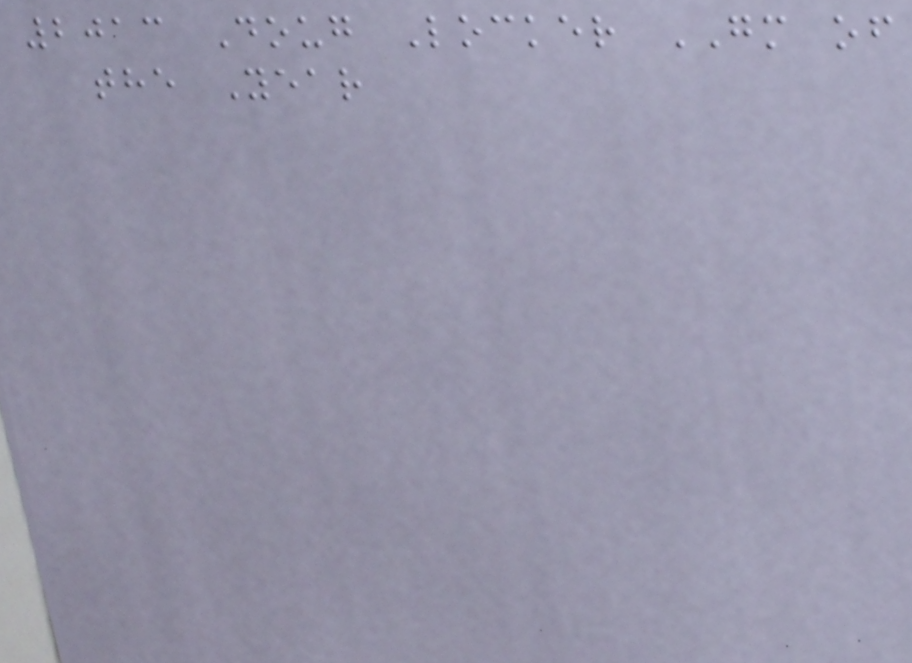2013 Doug Locker GM of
the Year
